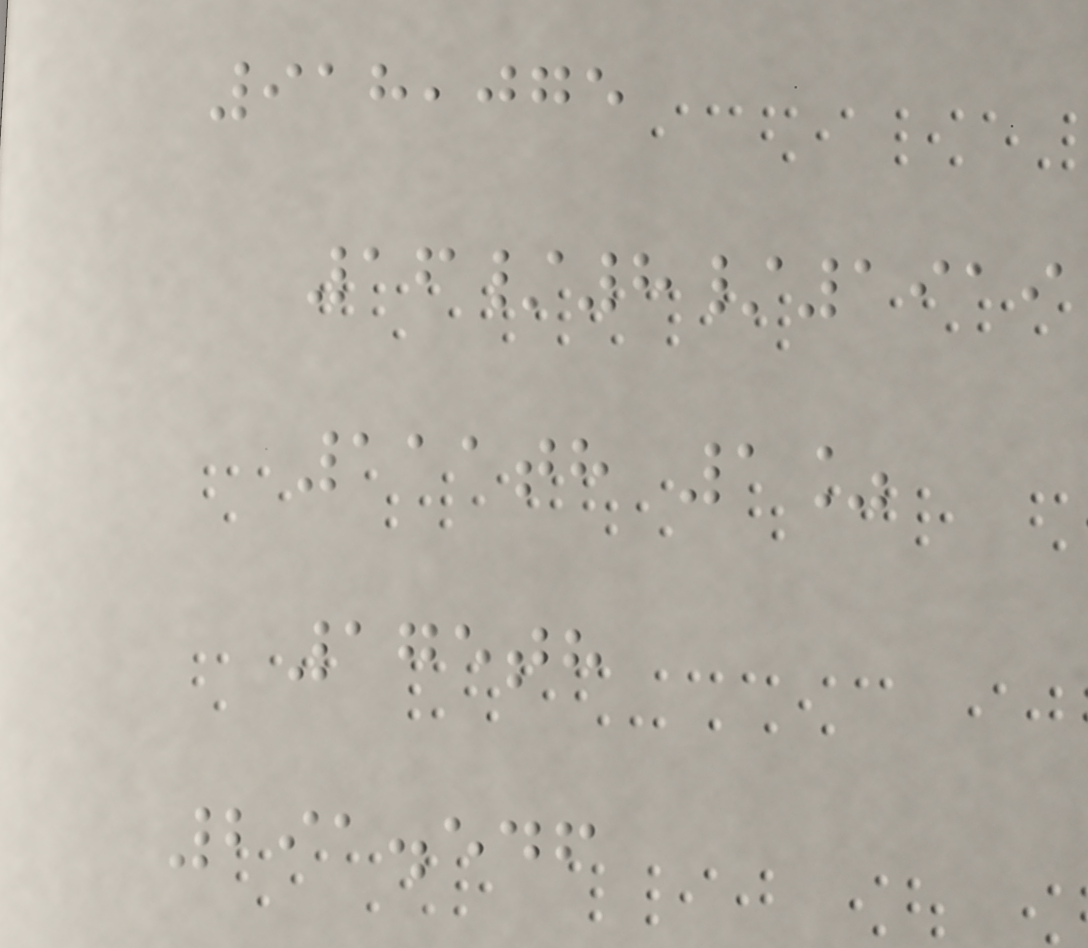918,075
16/8/1919
111th 1%
175th
291.546
